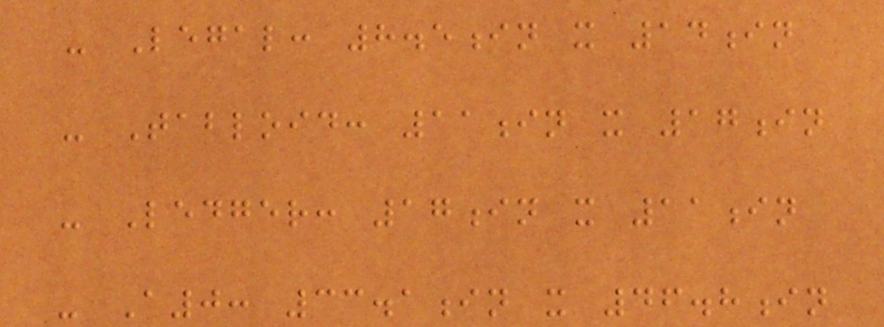- Legal: 8.5in x 14in
- Tabloid: 11in x 17in
- Ledger: 17in x 11in
- A0: 33.1in x 46.8in
